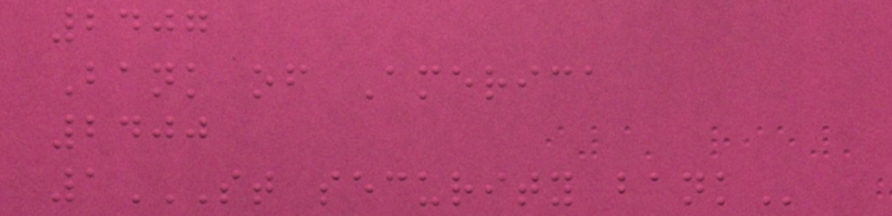2407
Bank of America
2400
1ST SECURITY BANK
